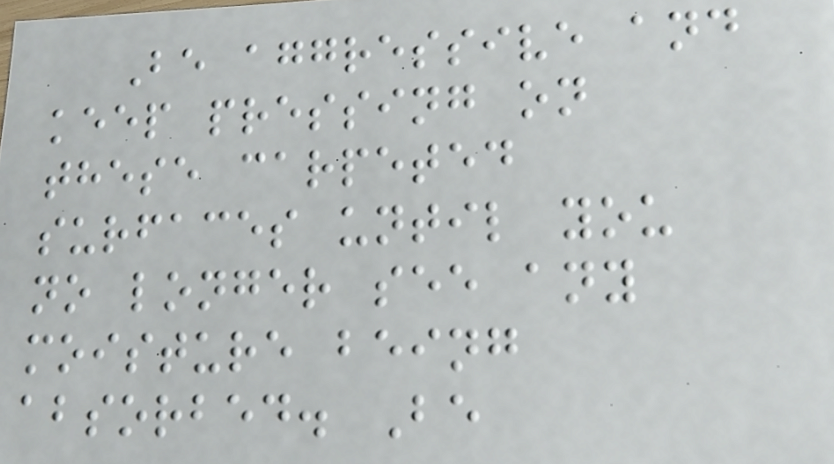Be aggressive and
keep pressing on
these carpeted
surfaces until you
no longer see any
moisture being
absorbed. Be
